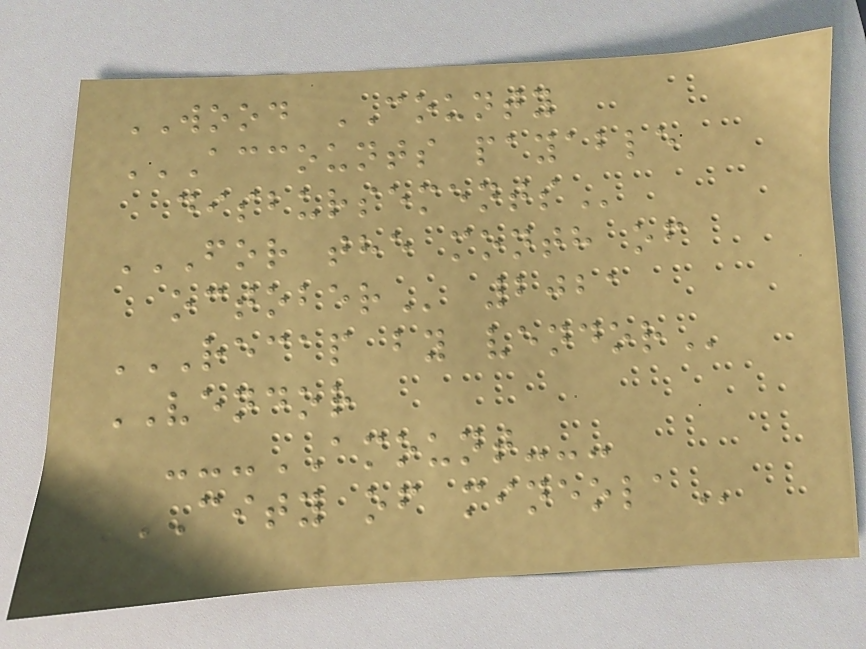WOOD COUNTY
ACCOUNTS PAYABLE
DISBURSEMENTS
FOR THE MONTH OF
OCTOBER 2021
RECAP BY VENDOR
VENDOR
---AMOUNT---
CITY OF MINEOLA
